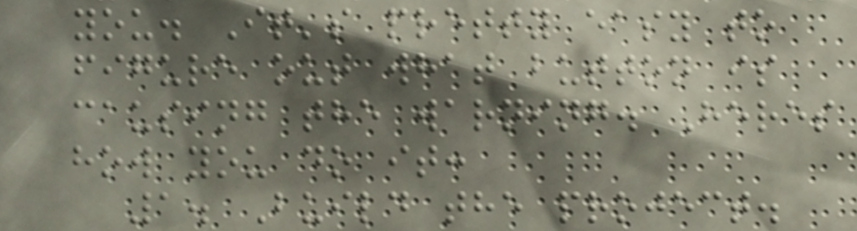you. It's pretty easy to
figure out what button is
causing the warning. Heres
how you do it:
1. Build the project.
